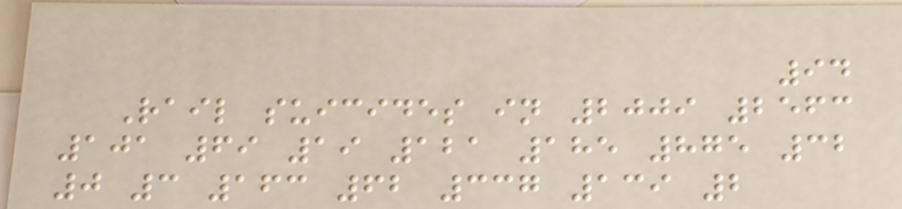94
Rail suicides in 2009 2563
101 69 19 121 185 875 32
0 3 163 62 337 139 2
